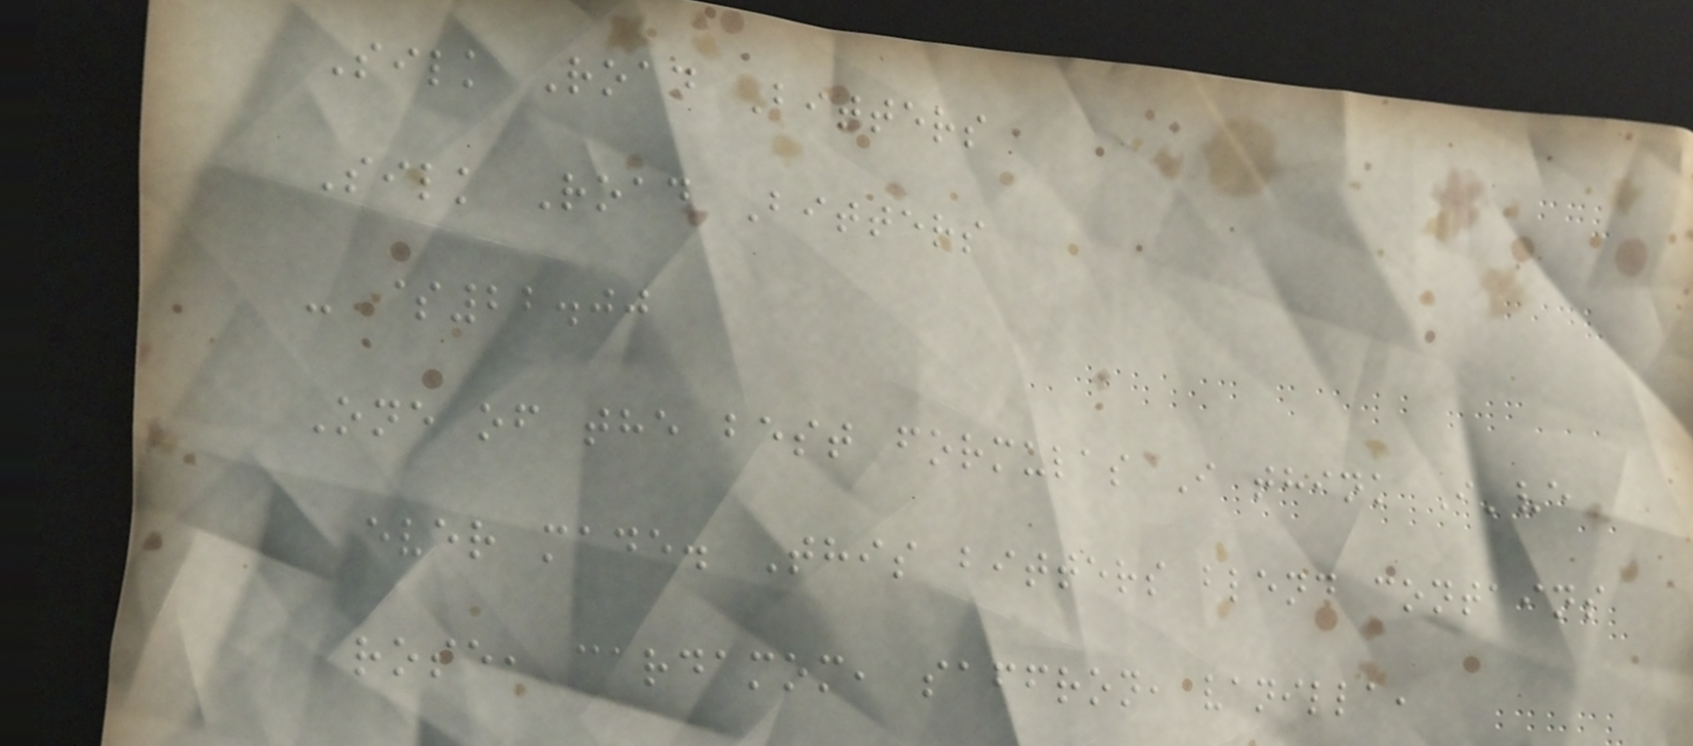Silk Road Bitters
Silk Road Bitters
- $22.00
One of the best formulas I think I've
ever made. This bitters blend contains
rose, cardamom, saffron, vanilla,
